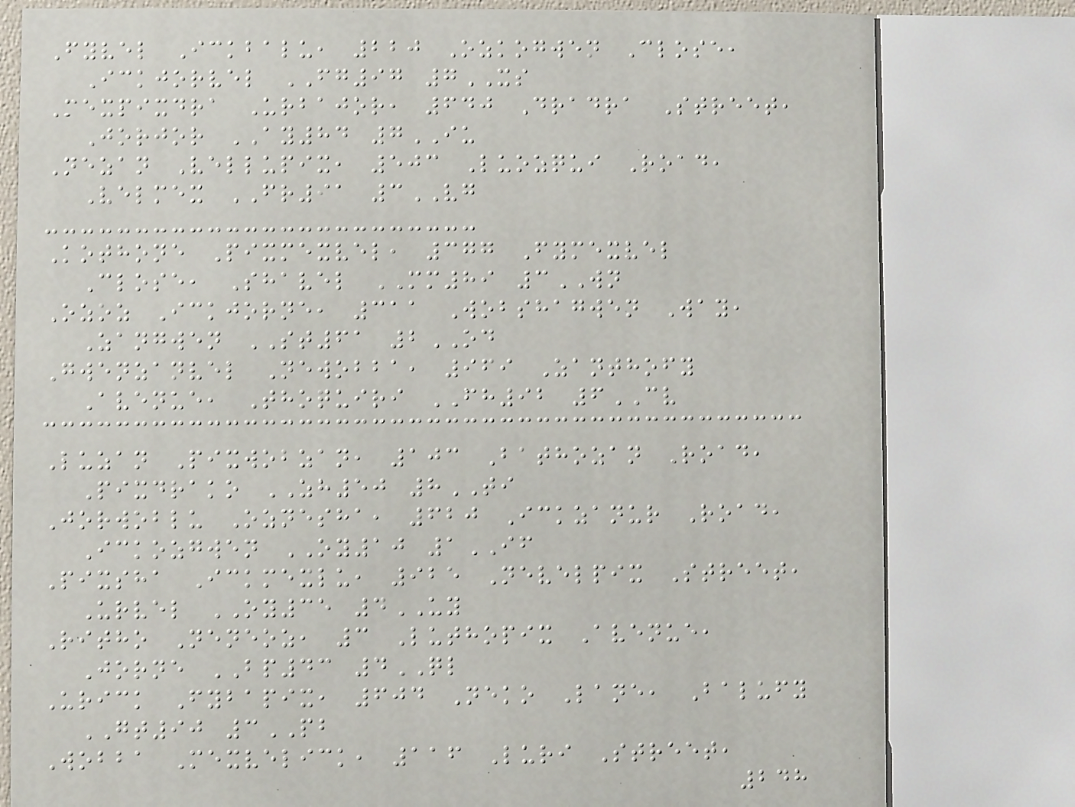Fyvel Ickbalu, 220 Ozkogwen Close,
Ickjorvel FG97 7XS
Mexpixdra Urbajor, 640 Dradra Street,
Jorjor AY84 7IU
Nezan Vellupix, 503 Luozqui Road,
Velmex FR91 3VG
Kothone Pixmexvel, 377 Fymexvel
Close, Shavel MM89 3WN
Ozoz Ickjorne, 311 Wobshagwen Way,
Zangwen ST61 2OD
Gwenzanvel Newobba, 969 Zanthofy
Avenue, Thoquiri FH92 6CV
Luzan Pixwobzan, 103 Bathozan Road,
Pixdrako ZH50 8TI
Jorwoblu Oznesha, 620 Ickzanur Road,
Ickozgwen OY10 1IF
Pixsha Ickmexlu, 925 Nevelpix Street,
Urvel OY35 4UY
Ritho Neneoz, 3 Luthopix Avenue,
Jorne BP43 4QL
Urick Fybapix, 604 Neko Lane, Balufy
GT90 3PB
Wobba Mexvelick, 116 Luri Street,
248
